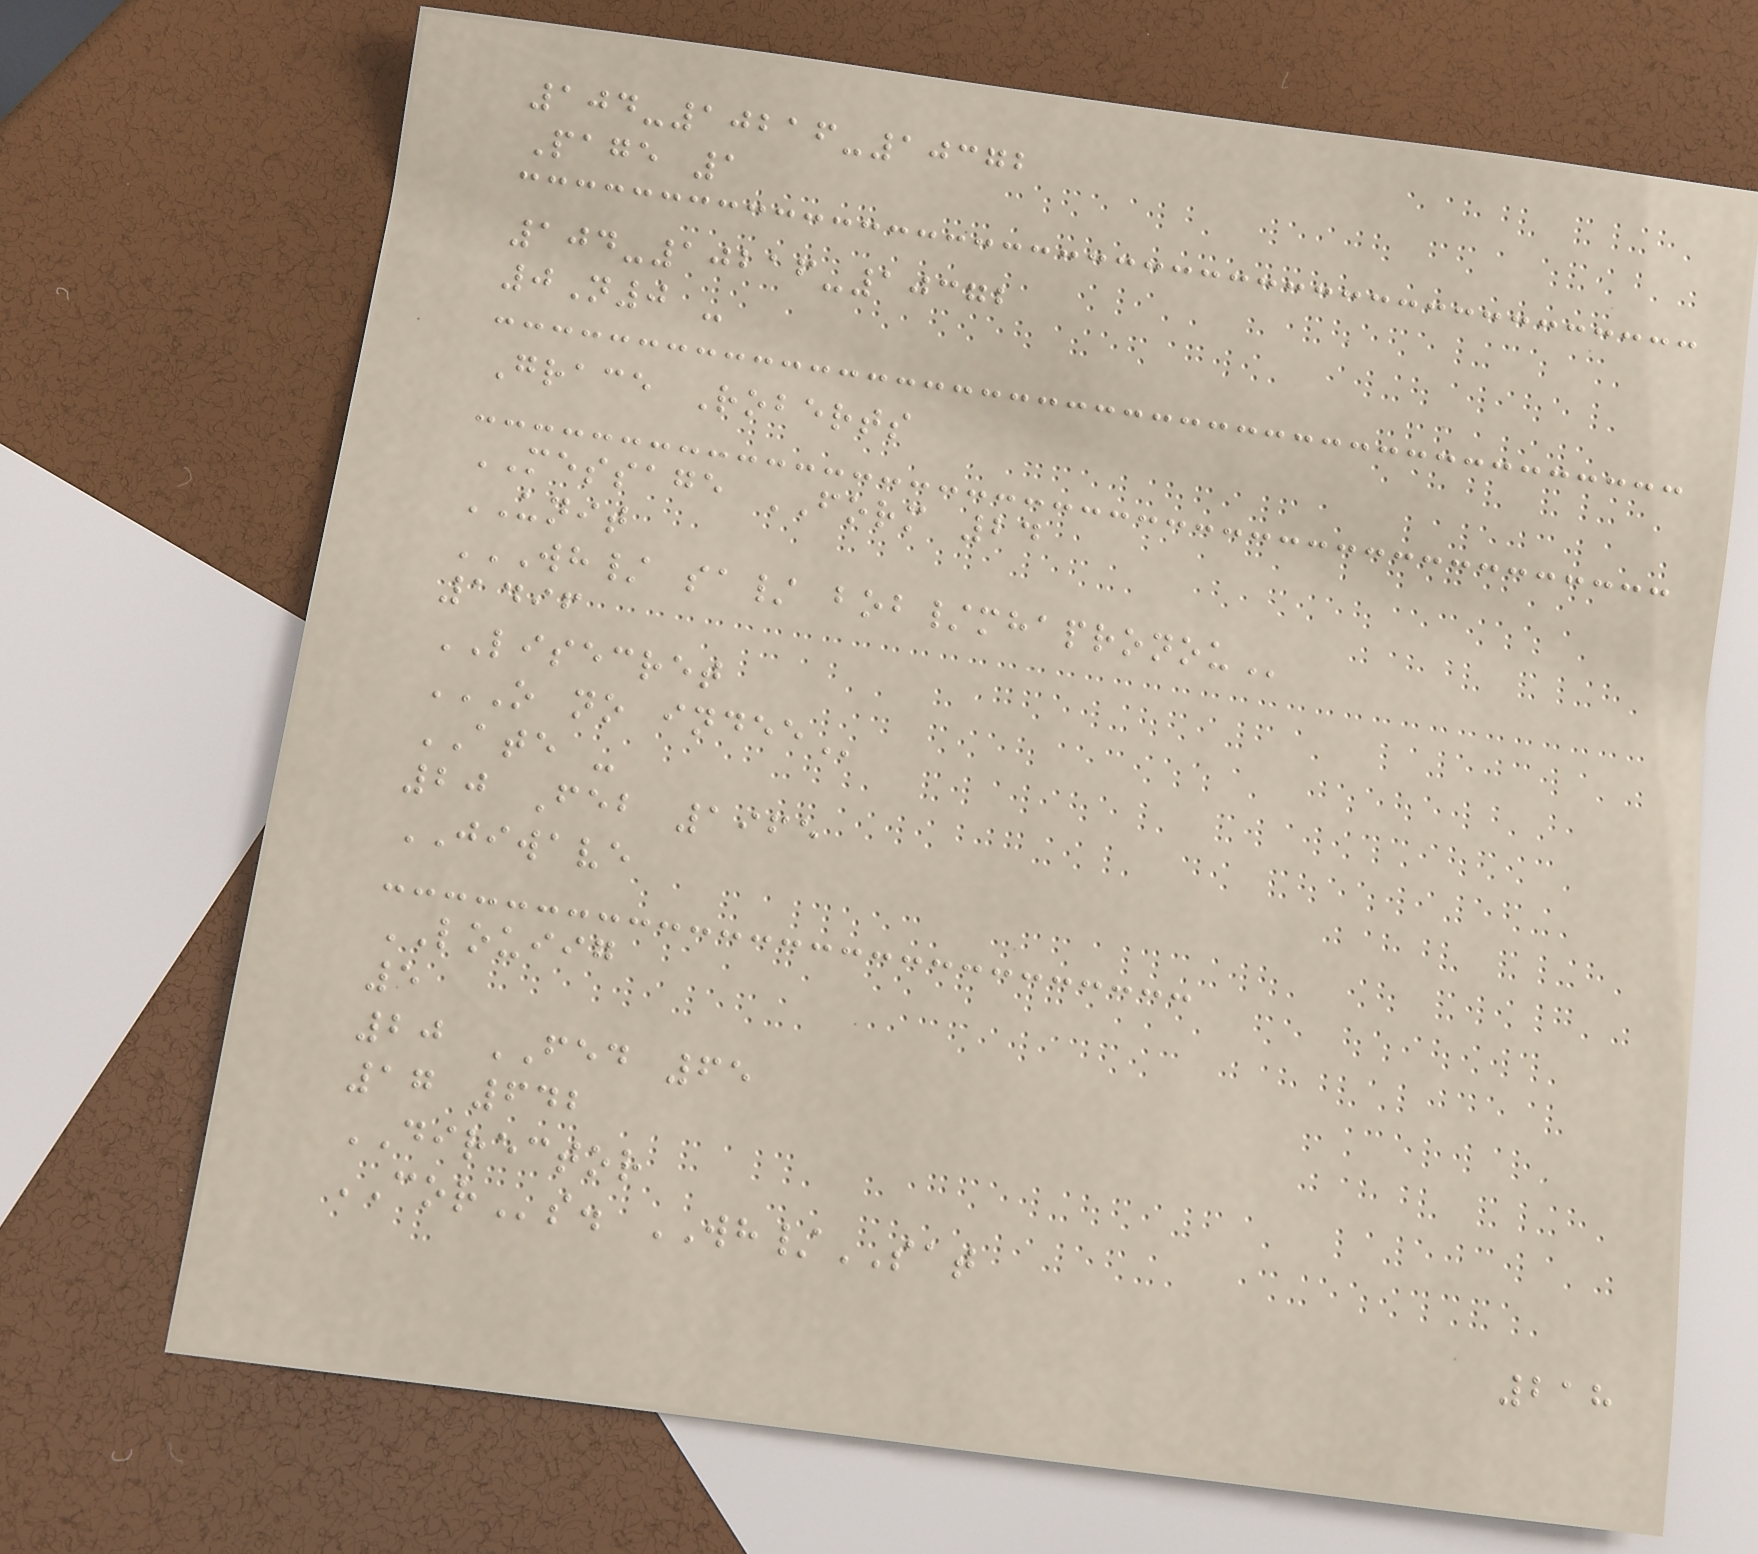104-10216-10372
Page 1
104-10216-10372
0N0 -
Grace Roberts
MESSAGE FORM 24
UNIT
WH/ SA/ BOB/MHAPRONOU
1496
LISECRET
O NO INDEE
ATE -
20 Feb 1965
JIWAVE
LOUIIG
5
20 FED 65
17 642
DIRECTOR
CORs. WH/SAT
218
